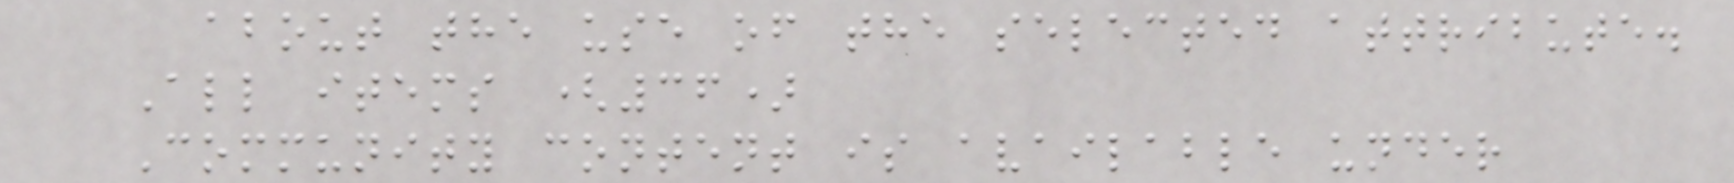about the use of the selected attribute.
All items (36)
Community content is available under
